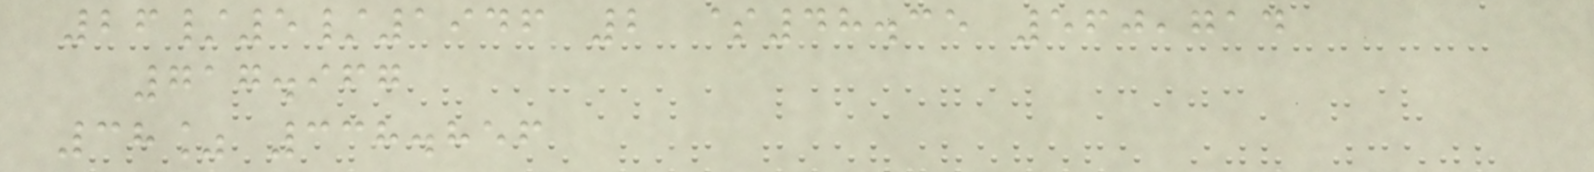26/5/1946 2 $48.35 560,714
717.967
38% 338.856
